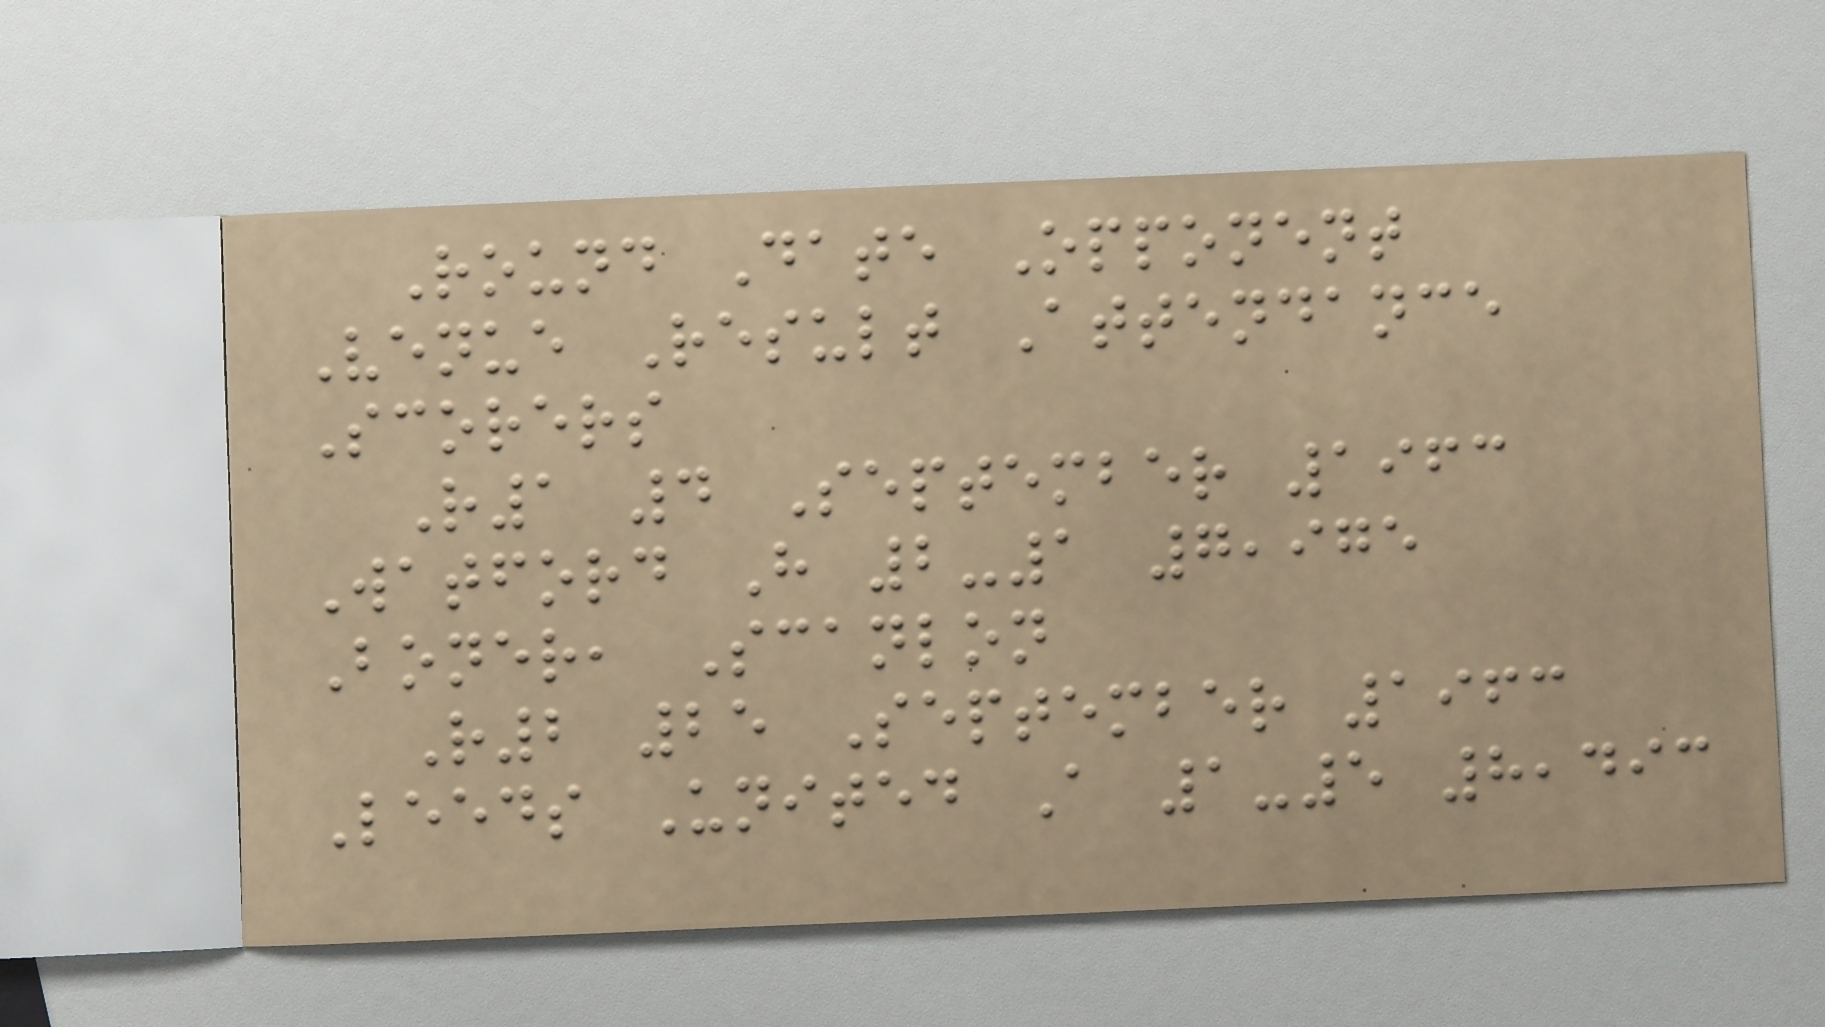Round Date Opponent
Venue Result Attendance
Scorers
R1 4 September 1963
Watford H 2-1 7,975
Boner, Scanlon
R2 25 September 1963
Leeds United A 1-5 8,493
